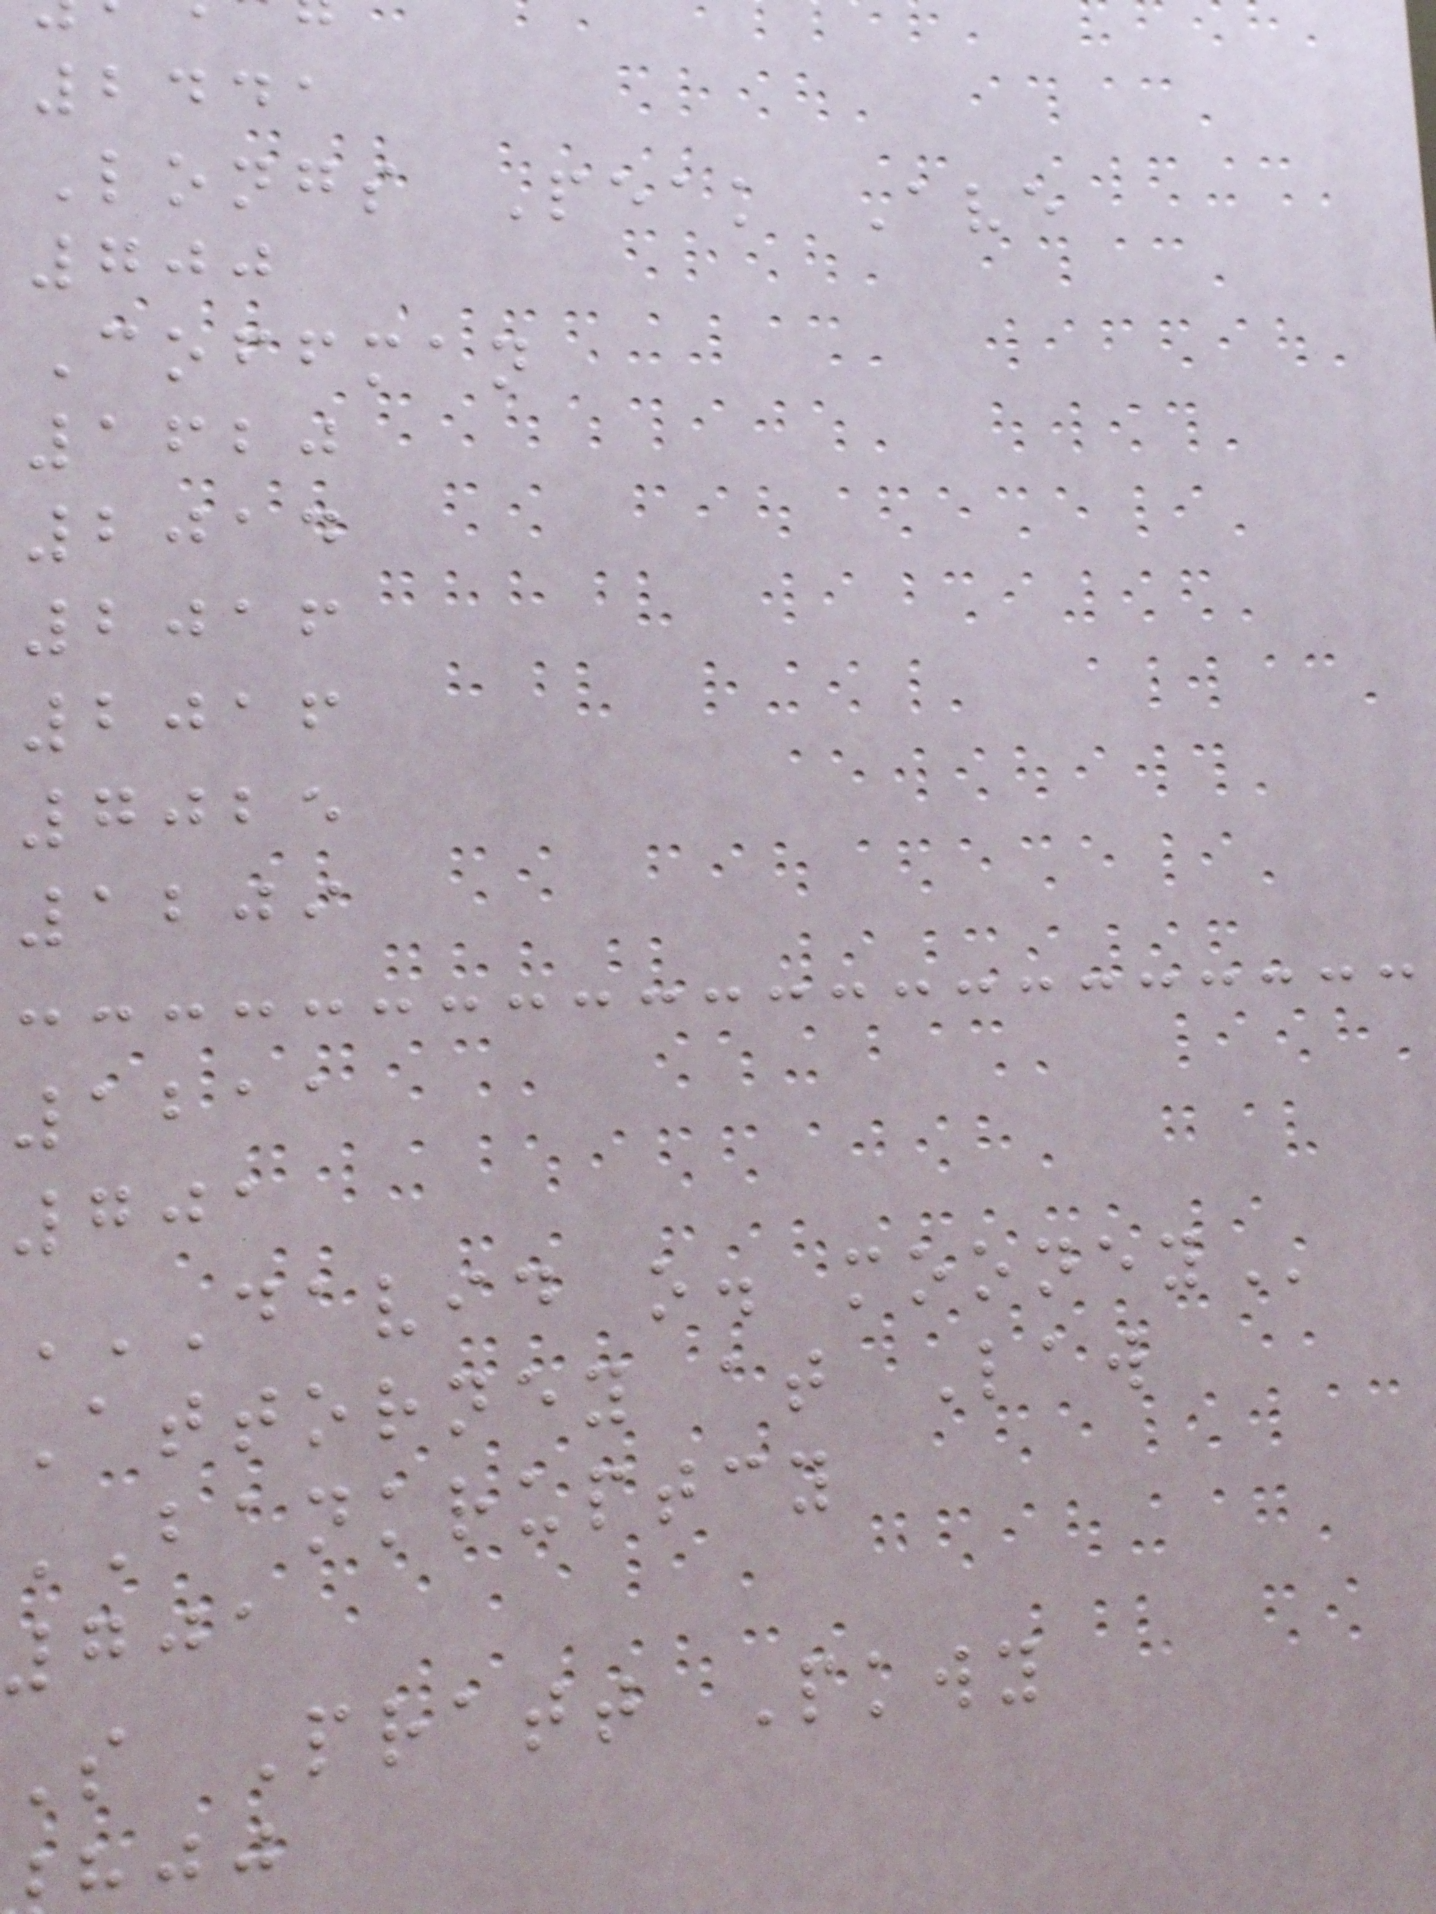2441
Longs Peak Ave
700
Coffman
1620
2014
2016
2016
7025
1209
1211
701
DAVID O. MOONEY
Attorney at Law
BANKRUPTCY
701
s Pratt Pkwy
